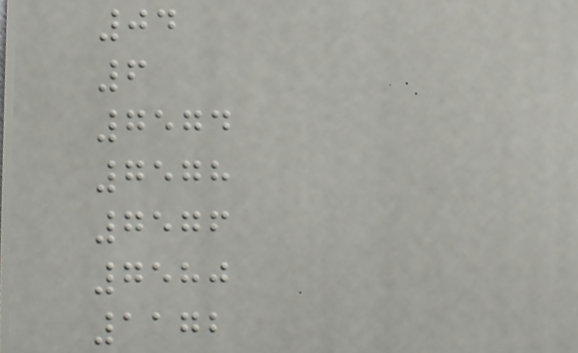04
6
7574
7578
7576
7580
1172
